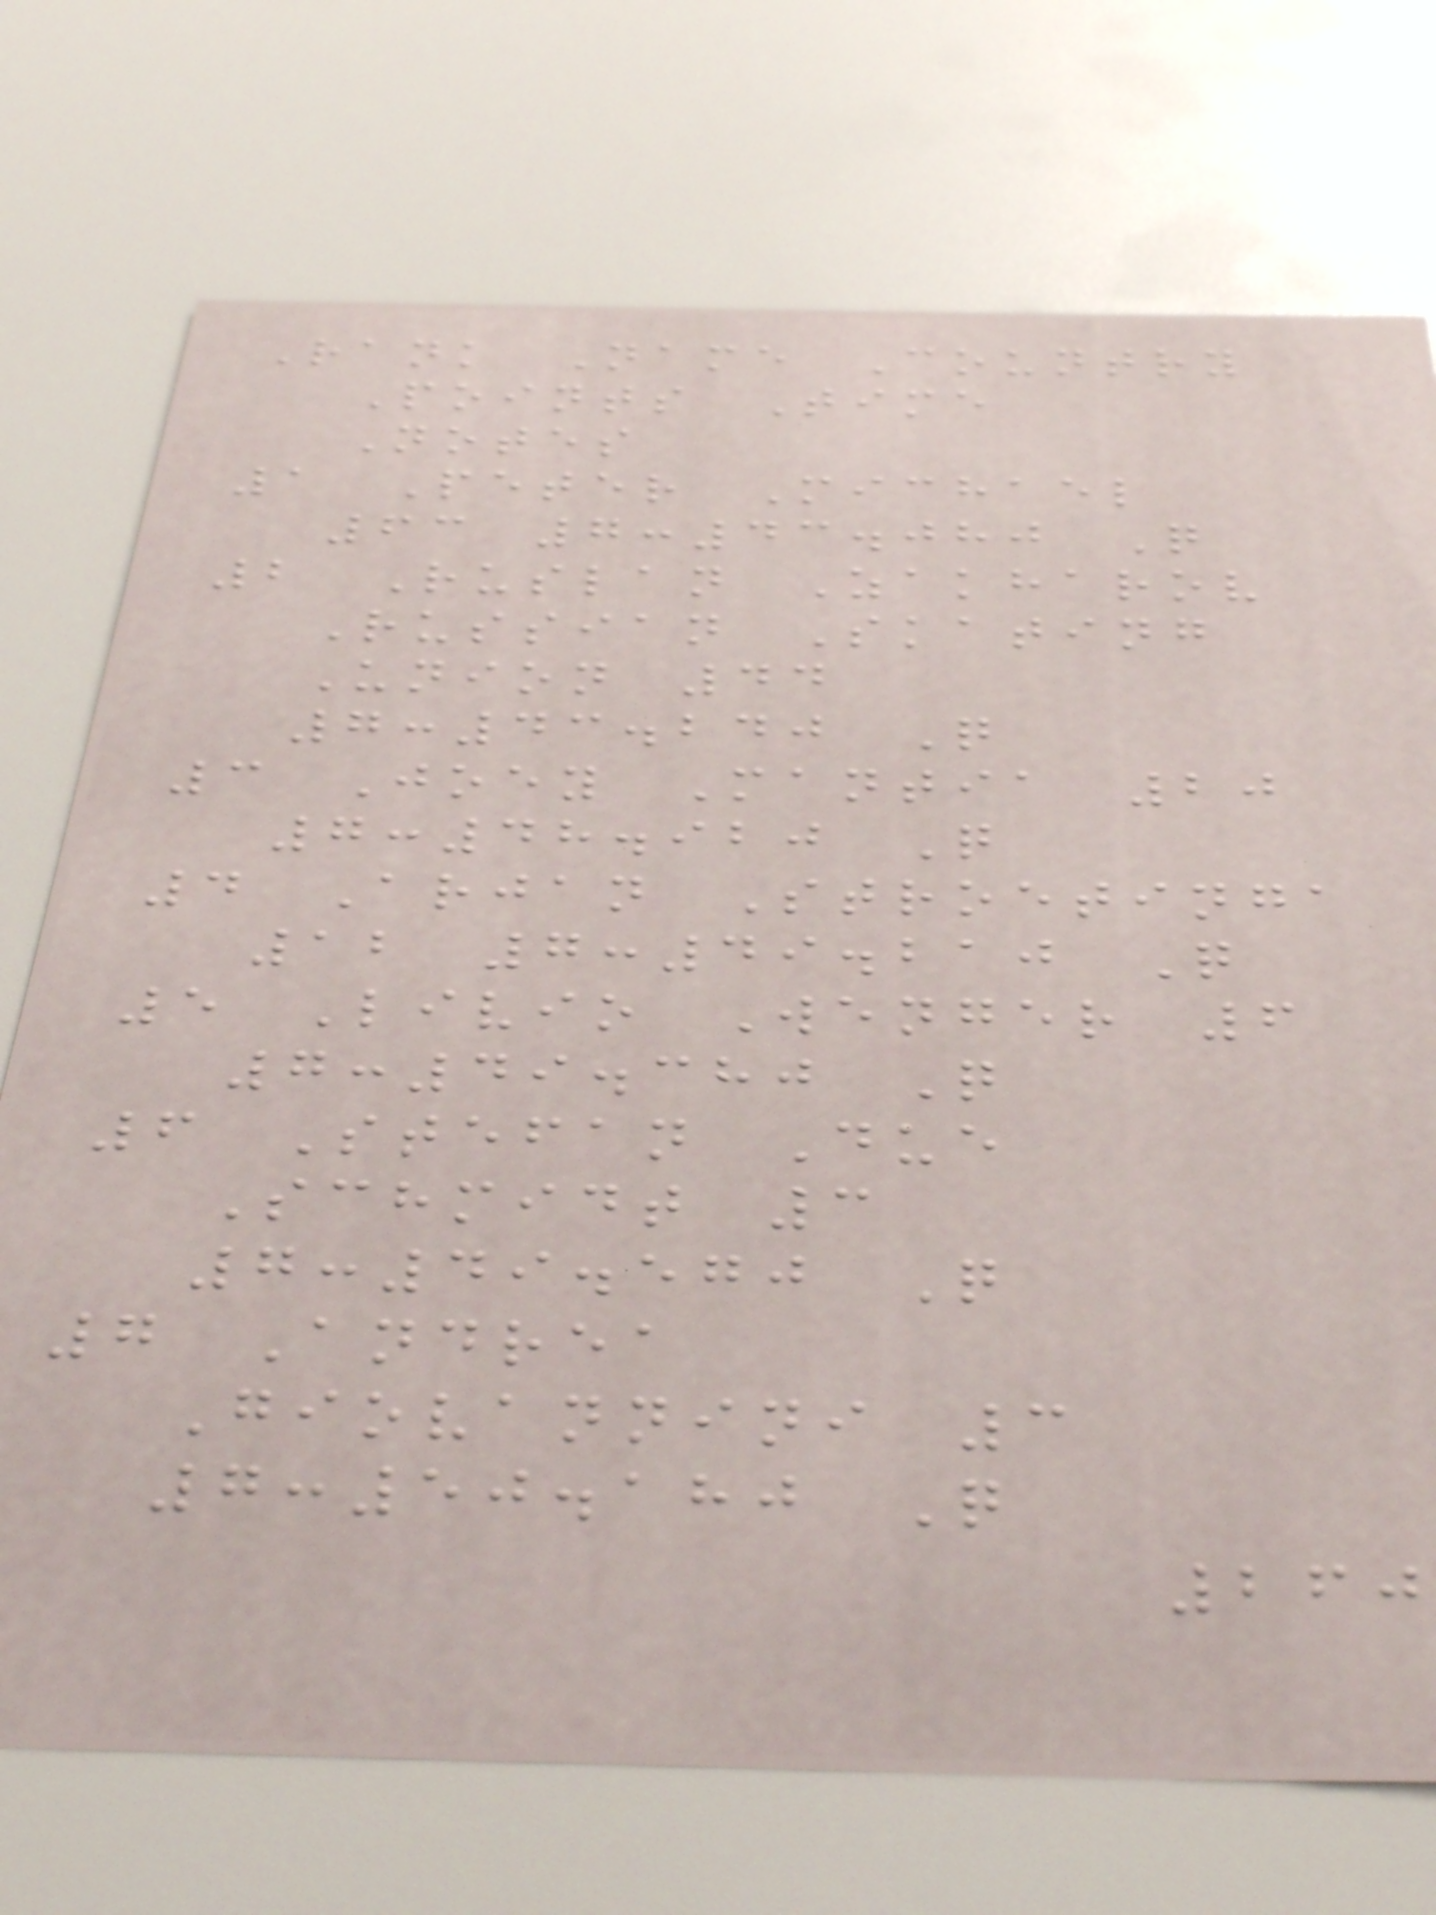Rank Name Country
Points Time
Notes
1 Peter Michael
63 7:43.080 Q
2 Ruslan Zakharov
Russian Skating
Union 44
7:43.240 Q
3 Joey Mantia 20
7:48.920 Q
4 Arjan Stroetinga
12 7:49.210 Q
5 Livio Wenger 6
7:49.380 Q
6 Stefan Due
Schmidt 3
7:49.570 Q
7 Andrea
Giovannini 3
7:50.180 Q
260
